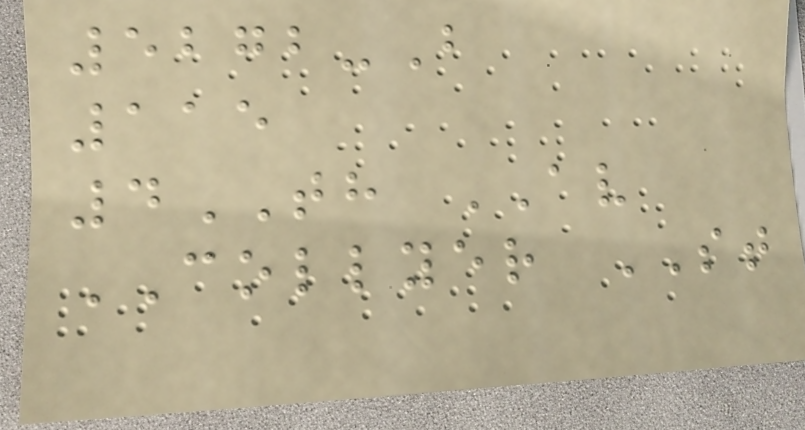5272-B
115
4TH AV
COLLYER ST
